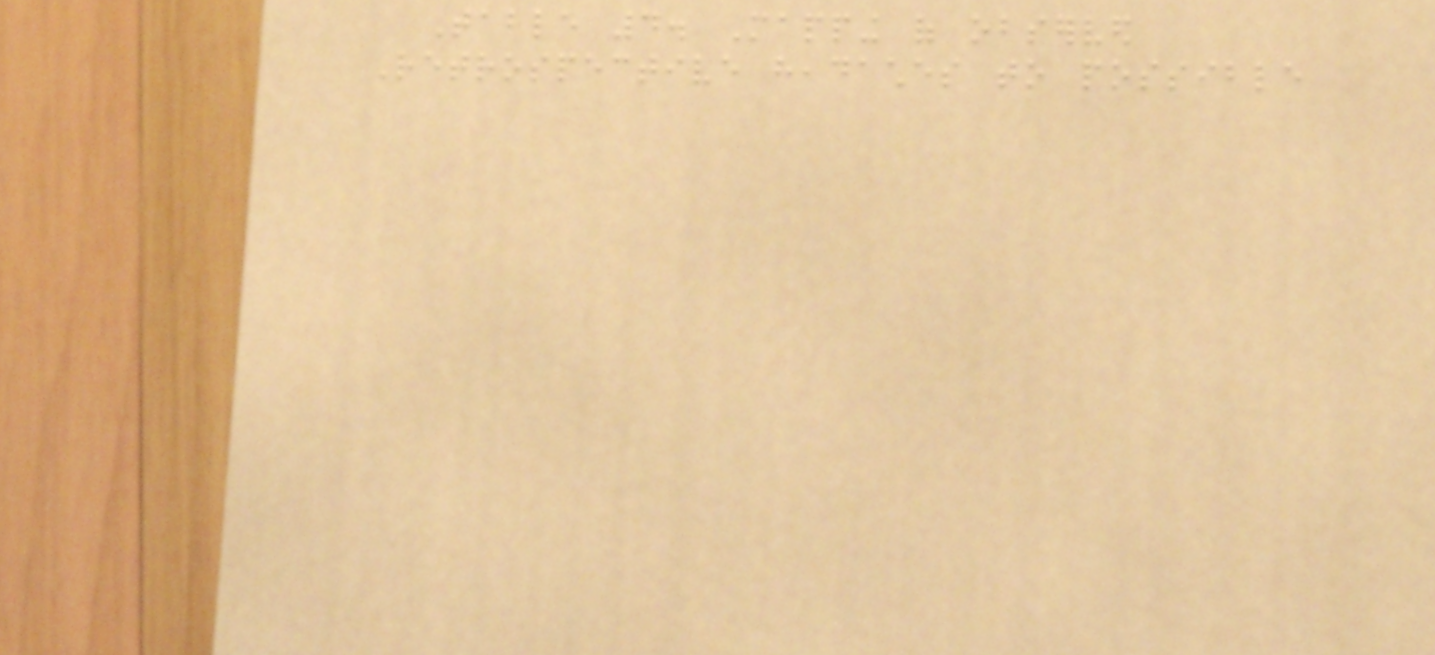Table 4. Mapping of observed
Retrospective headaches to possible
